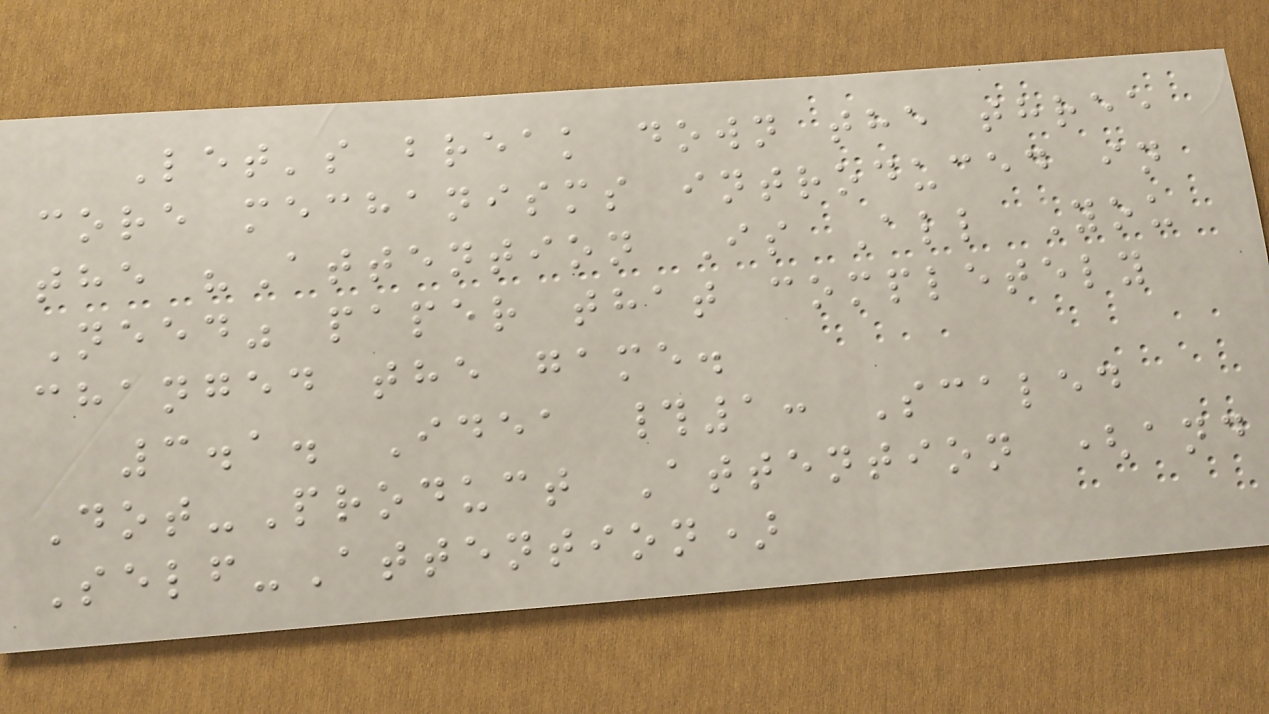Let's break down the three
core mechanisms introduced in
the "Attention Is All You
Need" paper that completely
changed the game.
3.1. Idea #1: Scaled
Dot-Product Attention (and
Self-Attention)
